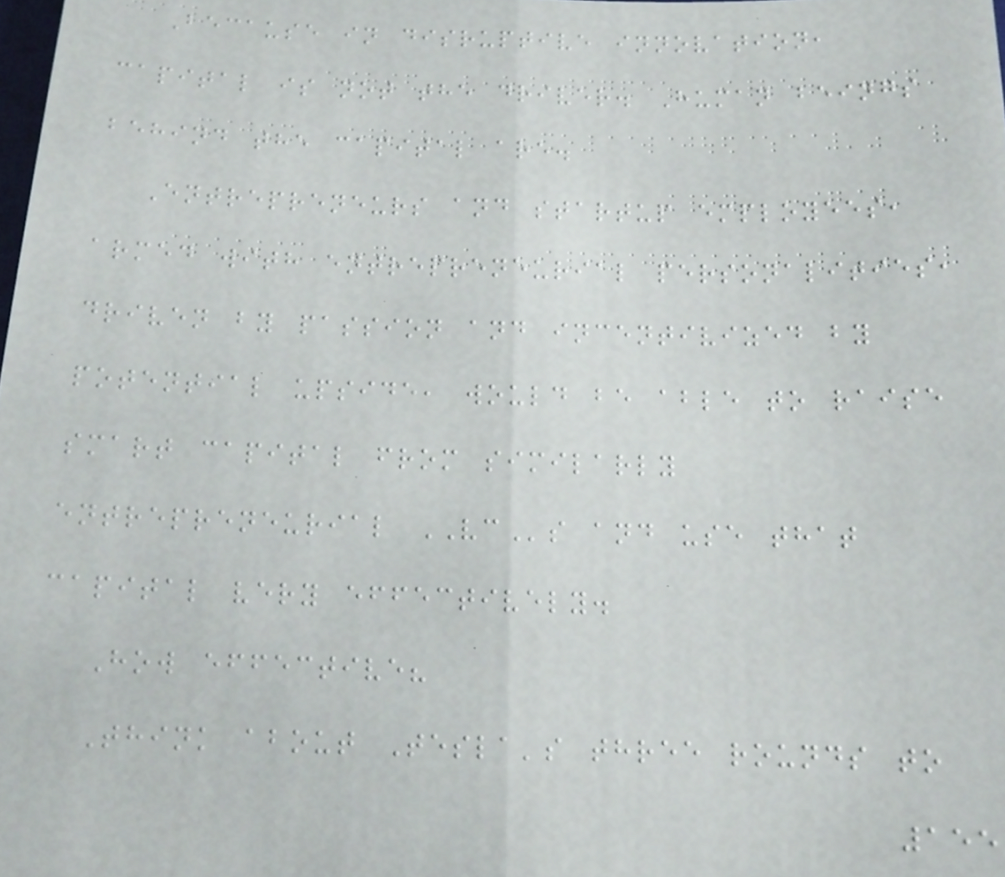Because in disruptive innovation,
capital is not the driver. Human beings
behind the capital are.
Entrepreneurs and startup employees,
armed with entrepreneurial personalities,
driven by passion and incentivized by
potential upside, would be able to raise
smart capital from similarly
entrepreneurial VCs and use that
capital very effectively.
How effective?
Think about Tesla's three rounds to
155
